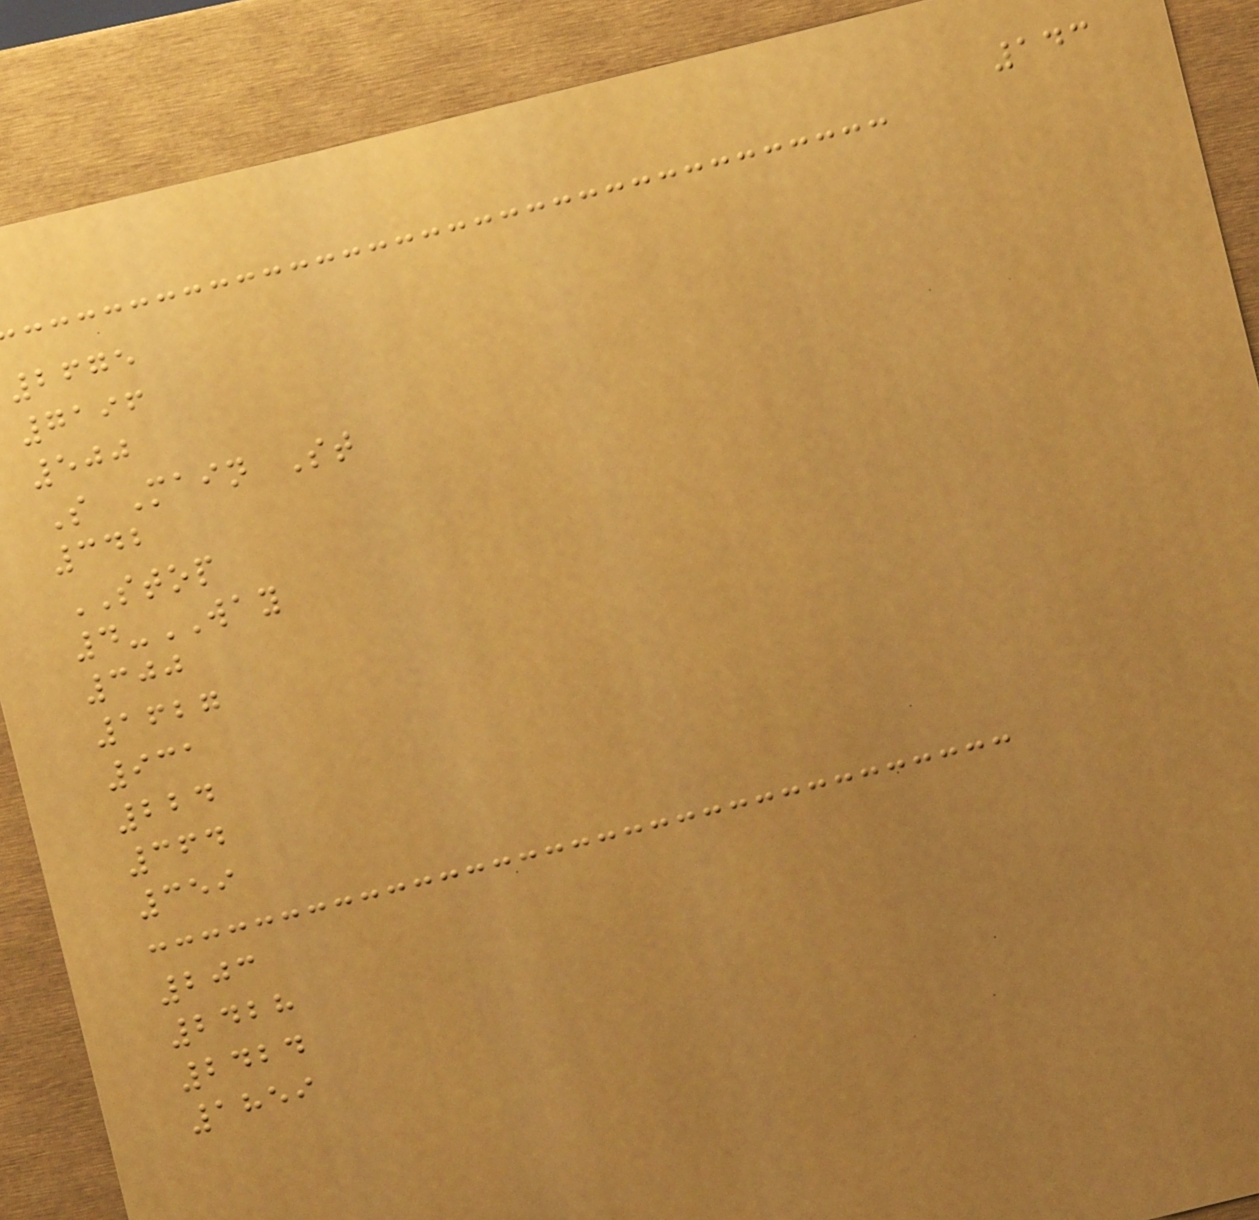143
2675
7196
500
S Main St
342
STOP
4-WAY
300
1627
931
224
364
359
203
2428
2424
1859
